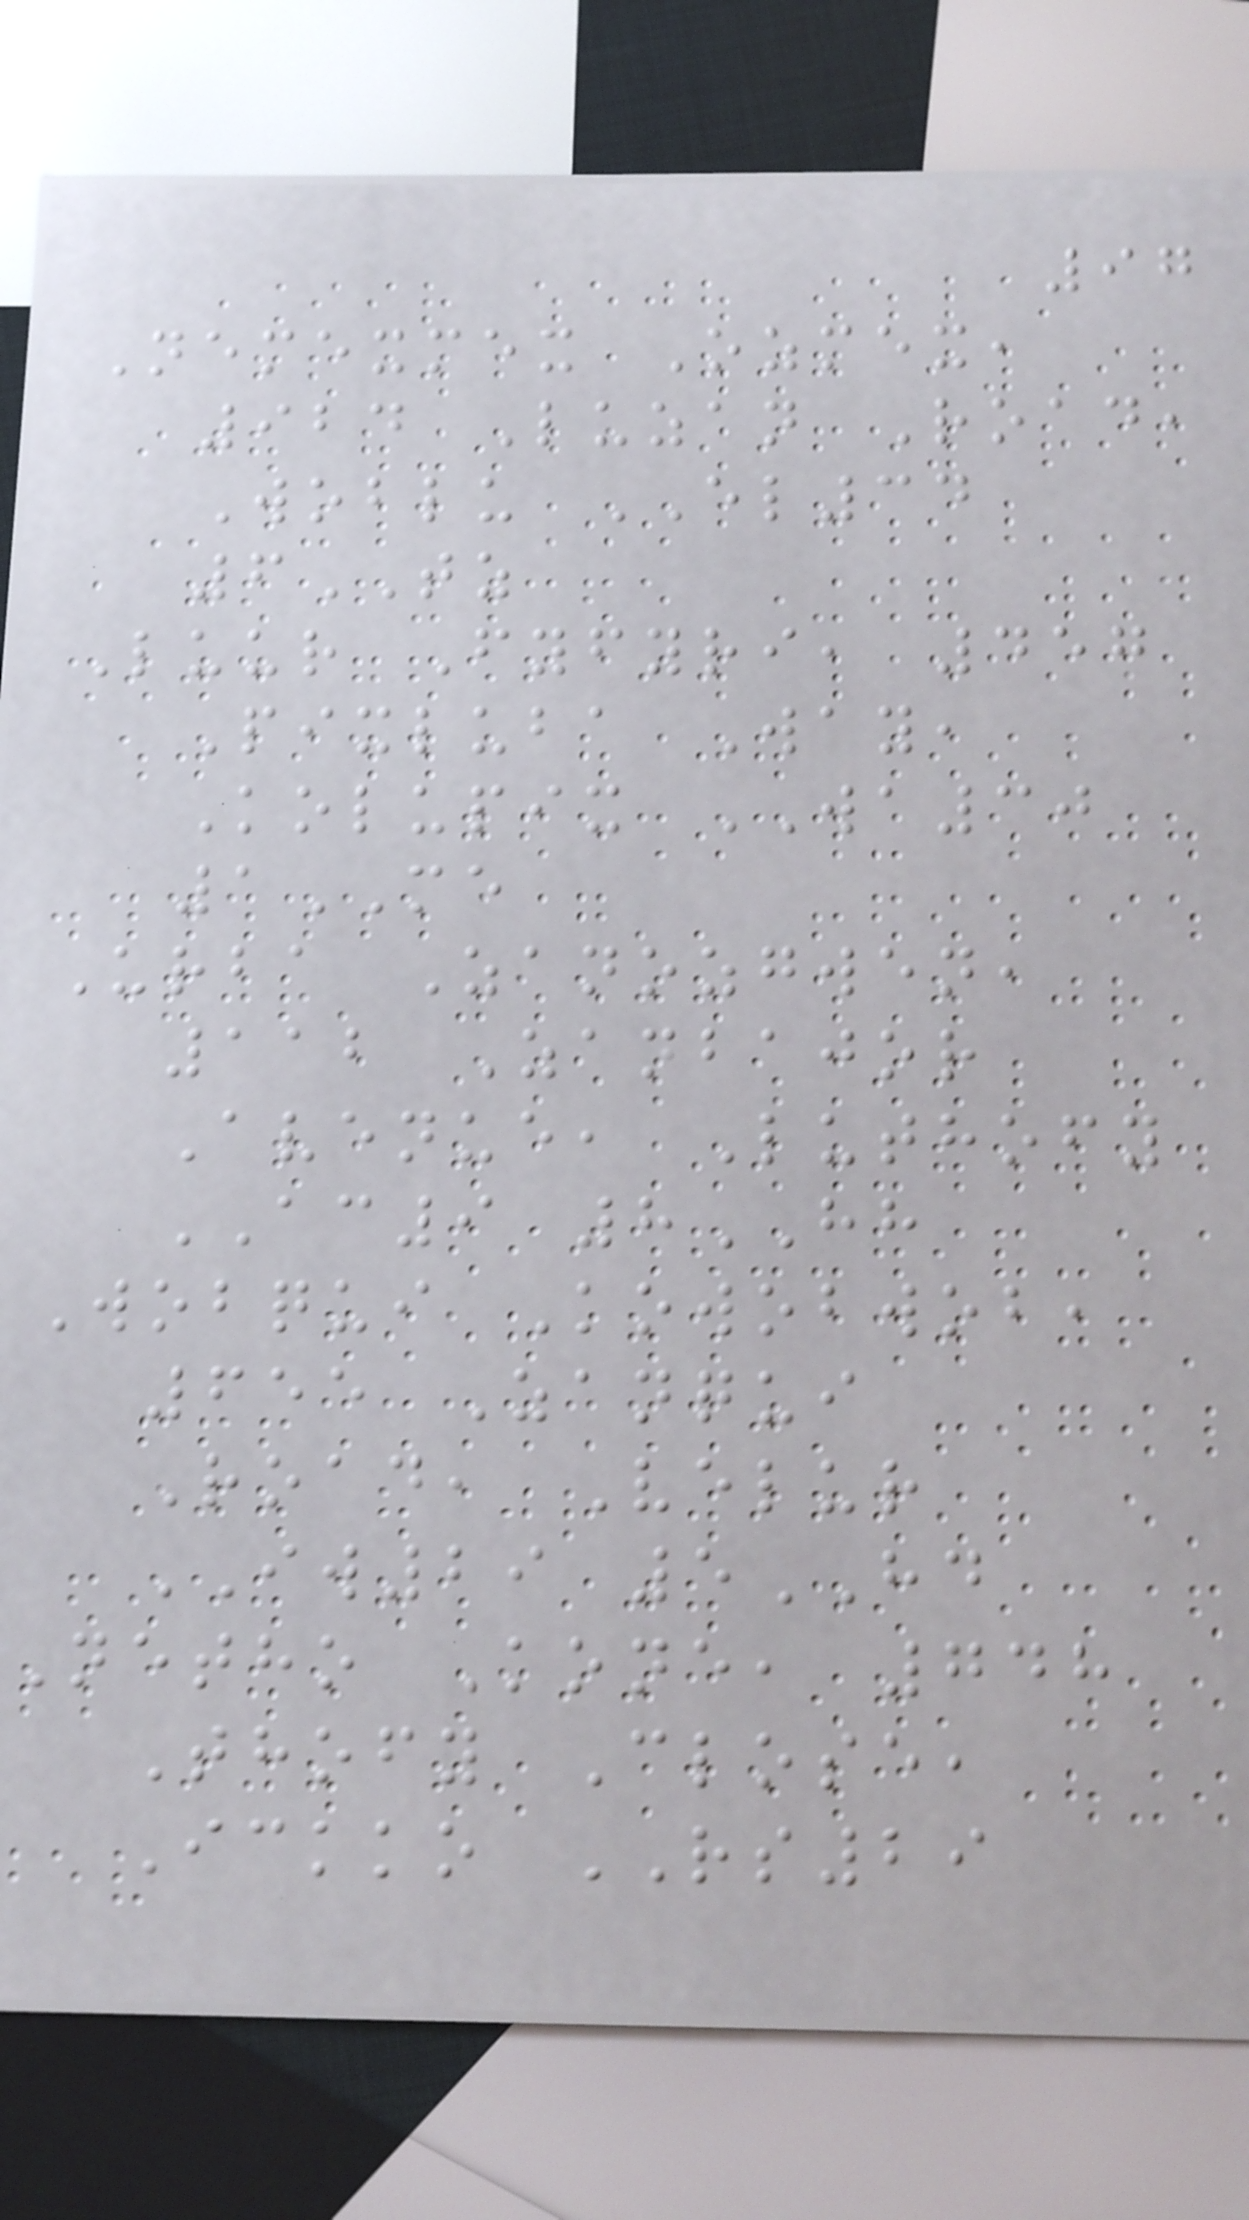97
Nemexmex Ozmex,
924 Luzan Road,
Woblu EL34
6TZ
Luur Fyfyri, 457
Pixluba Way,
Kolupix WA30
1ME
Urba Zanozgwen,
112 Zanbajor
Avenue, Luthofy
AC9 8HH
Wobqui Kowobwob,
655 Zanqui
Road, Velur
IW29 5HD
Netho Kone, 748
Thofy Close,
Ickko RS29
